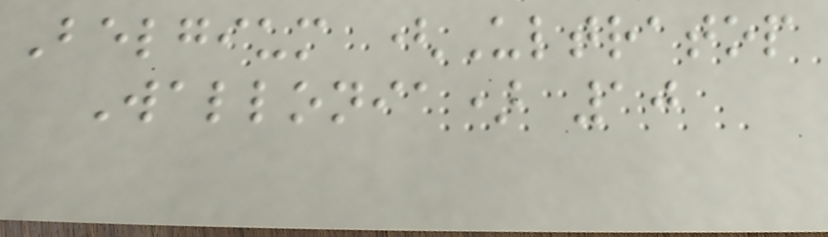Belgium (Ultratop
Wallonia) 10
